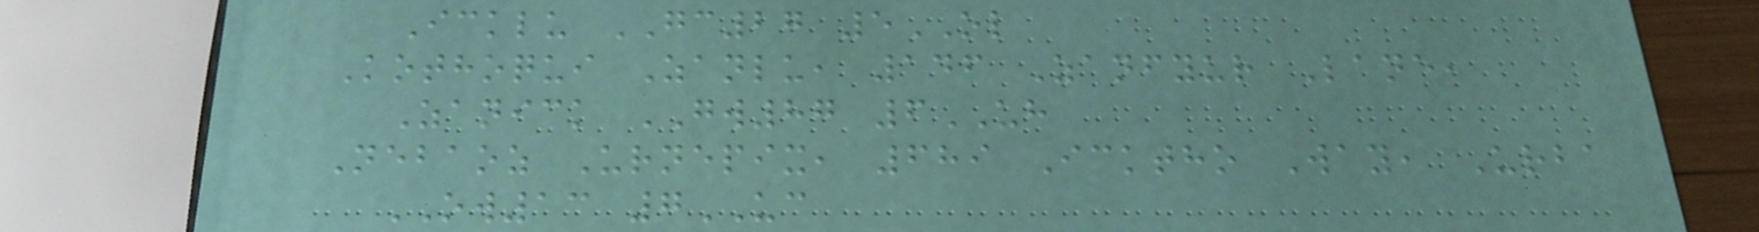Icklu GC27 5OL
Kothoqui Zanlu, 146 Zanfyur Lane,
Zanick GW87 6UH
Nebaoz Urnepix, 689 Icktho Way, Urba
OW13 7UC
